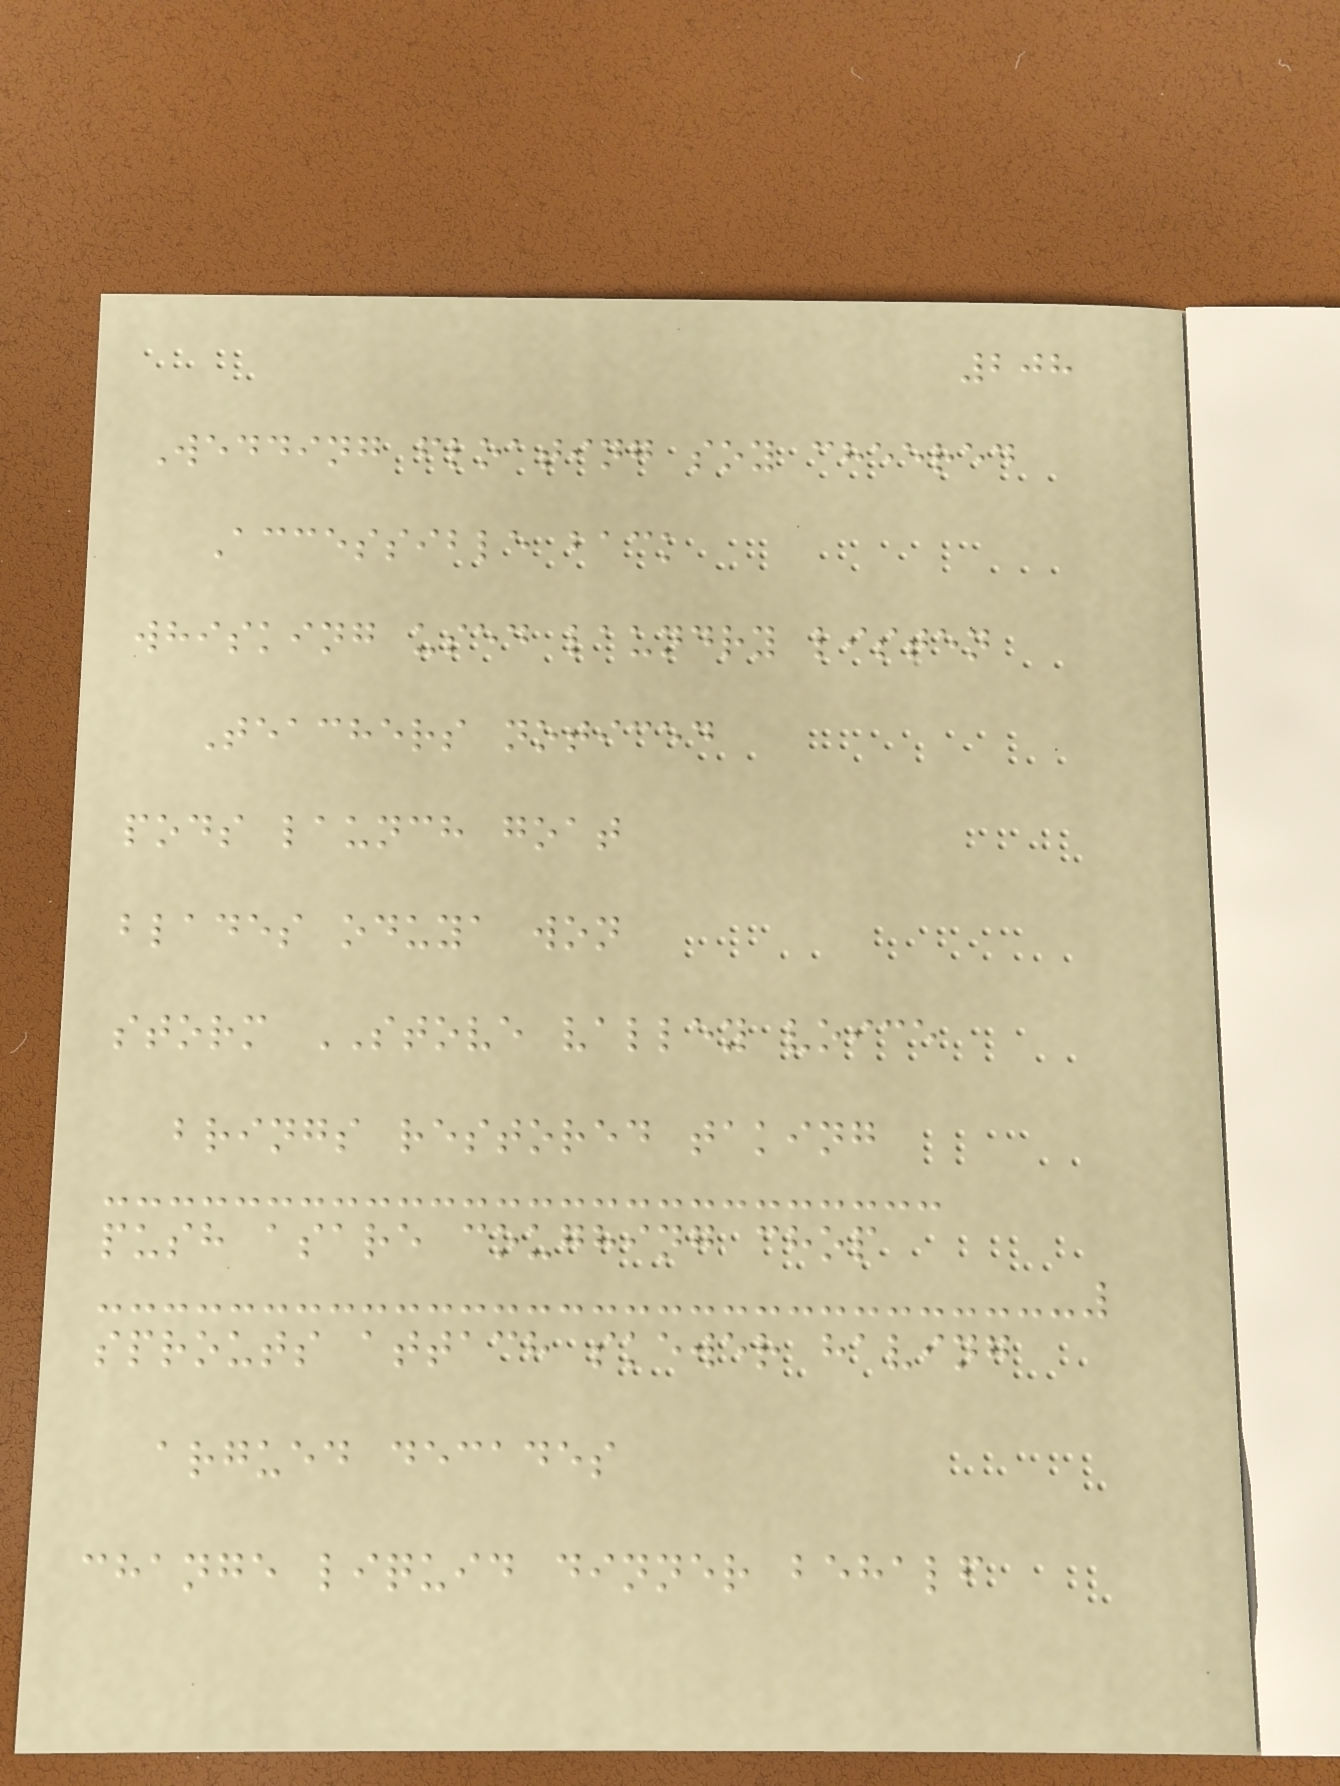208
Wedding floating soy cheered
Accessible back
whisking used laundry listen
Teachers noticed
pods launch goat
blades oduya won
storm STOVE valley voice
brings restored taking
push asare coughing chop
sprouts attach skewer having
argued decades
change liquid dinner behalf
